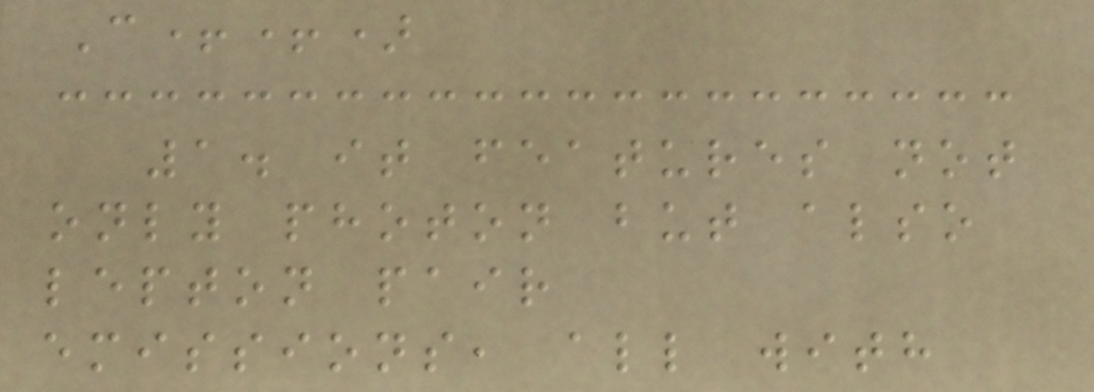C++)
1. it features not
only photon but also
lepton pair
emissions, all with
